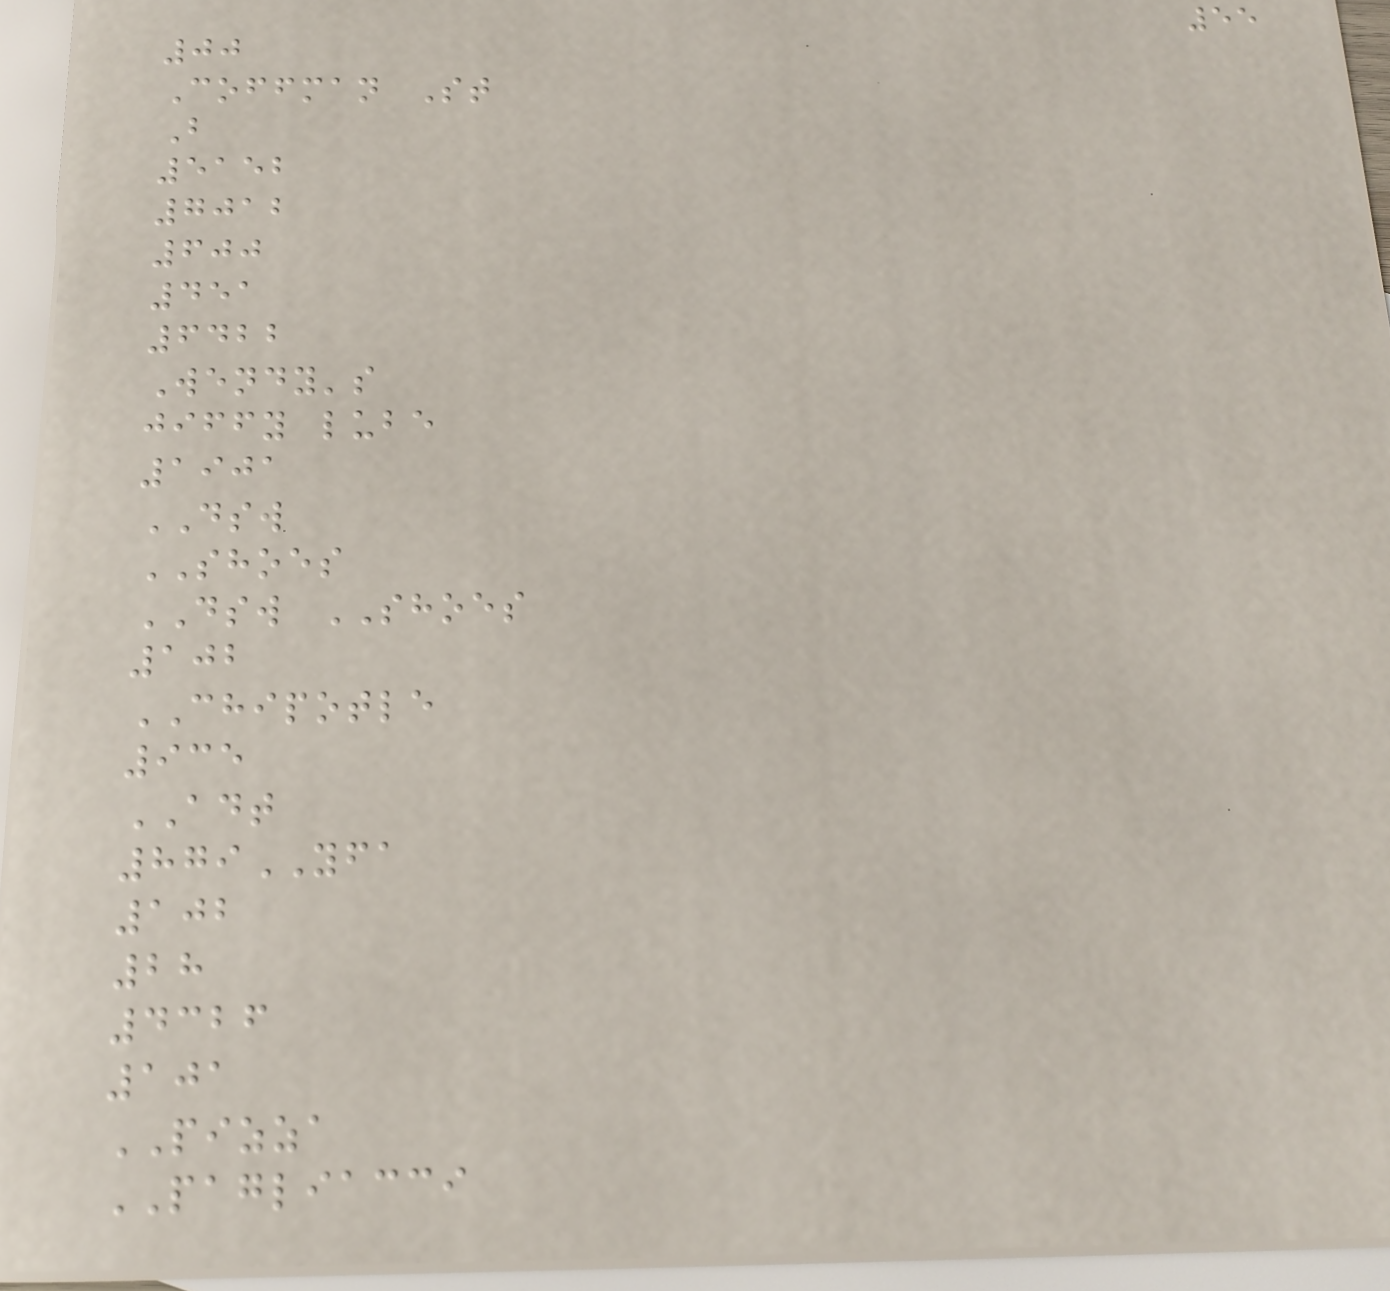55
00
Coffman St
B
5152
7012
600
451
6422
Wendy's
jiffy lube
1901
DSW
SHOES
DSW SHOES
102
CHIPOTLE
935
ADT
879YFA
102
28
4326
101
PIZZA
PAGLIACCI
